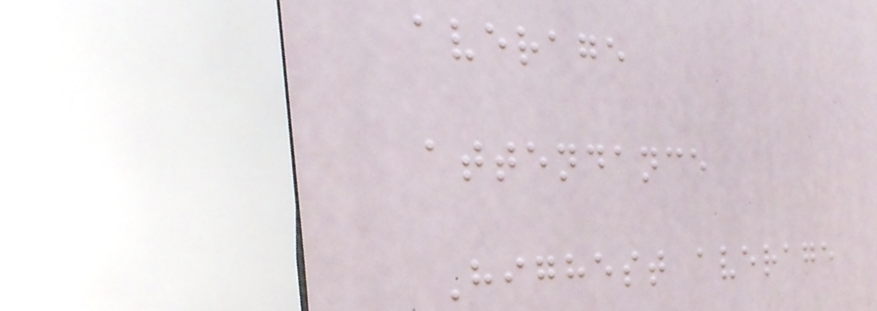average
attendance
Highest average
